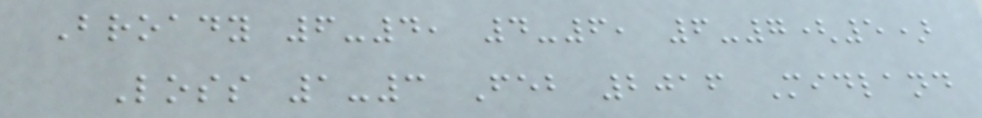Broady 6-4, 4-6, 6-7(5)
Loss 1-3 Feb 2016 Midland
